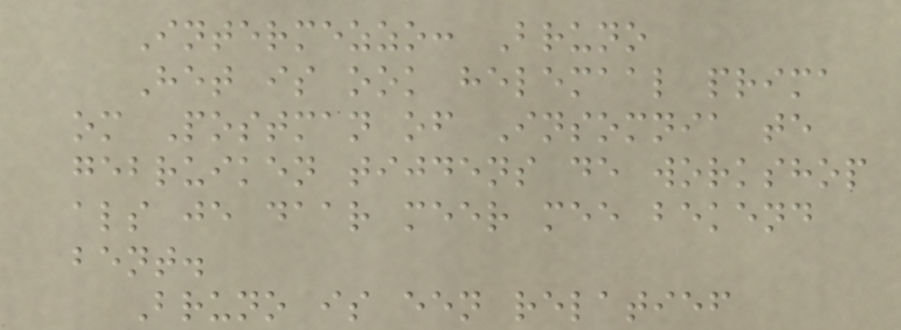Intermezzo: Bruno
Het is ook helemaal prima
om Postman of Insomnia te
gebruiken tijdens de workshop
als je daar meer mee bekend
bent.
Bruno is een relatief
